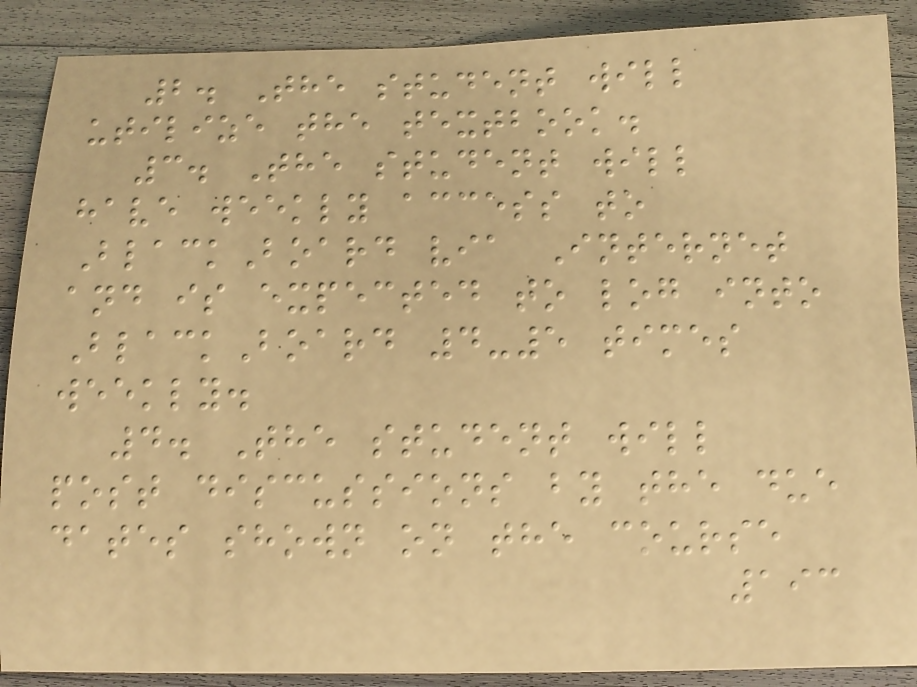2. The student will
utilize the textbook.
3. The student will
have weekly access to
BlackBoard via Internet
and is expected to log into
BlackBoard 4-5 times
weekly.
4. The student will
post discussions by the due
dates shown on the course
193
